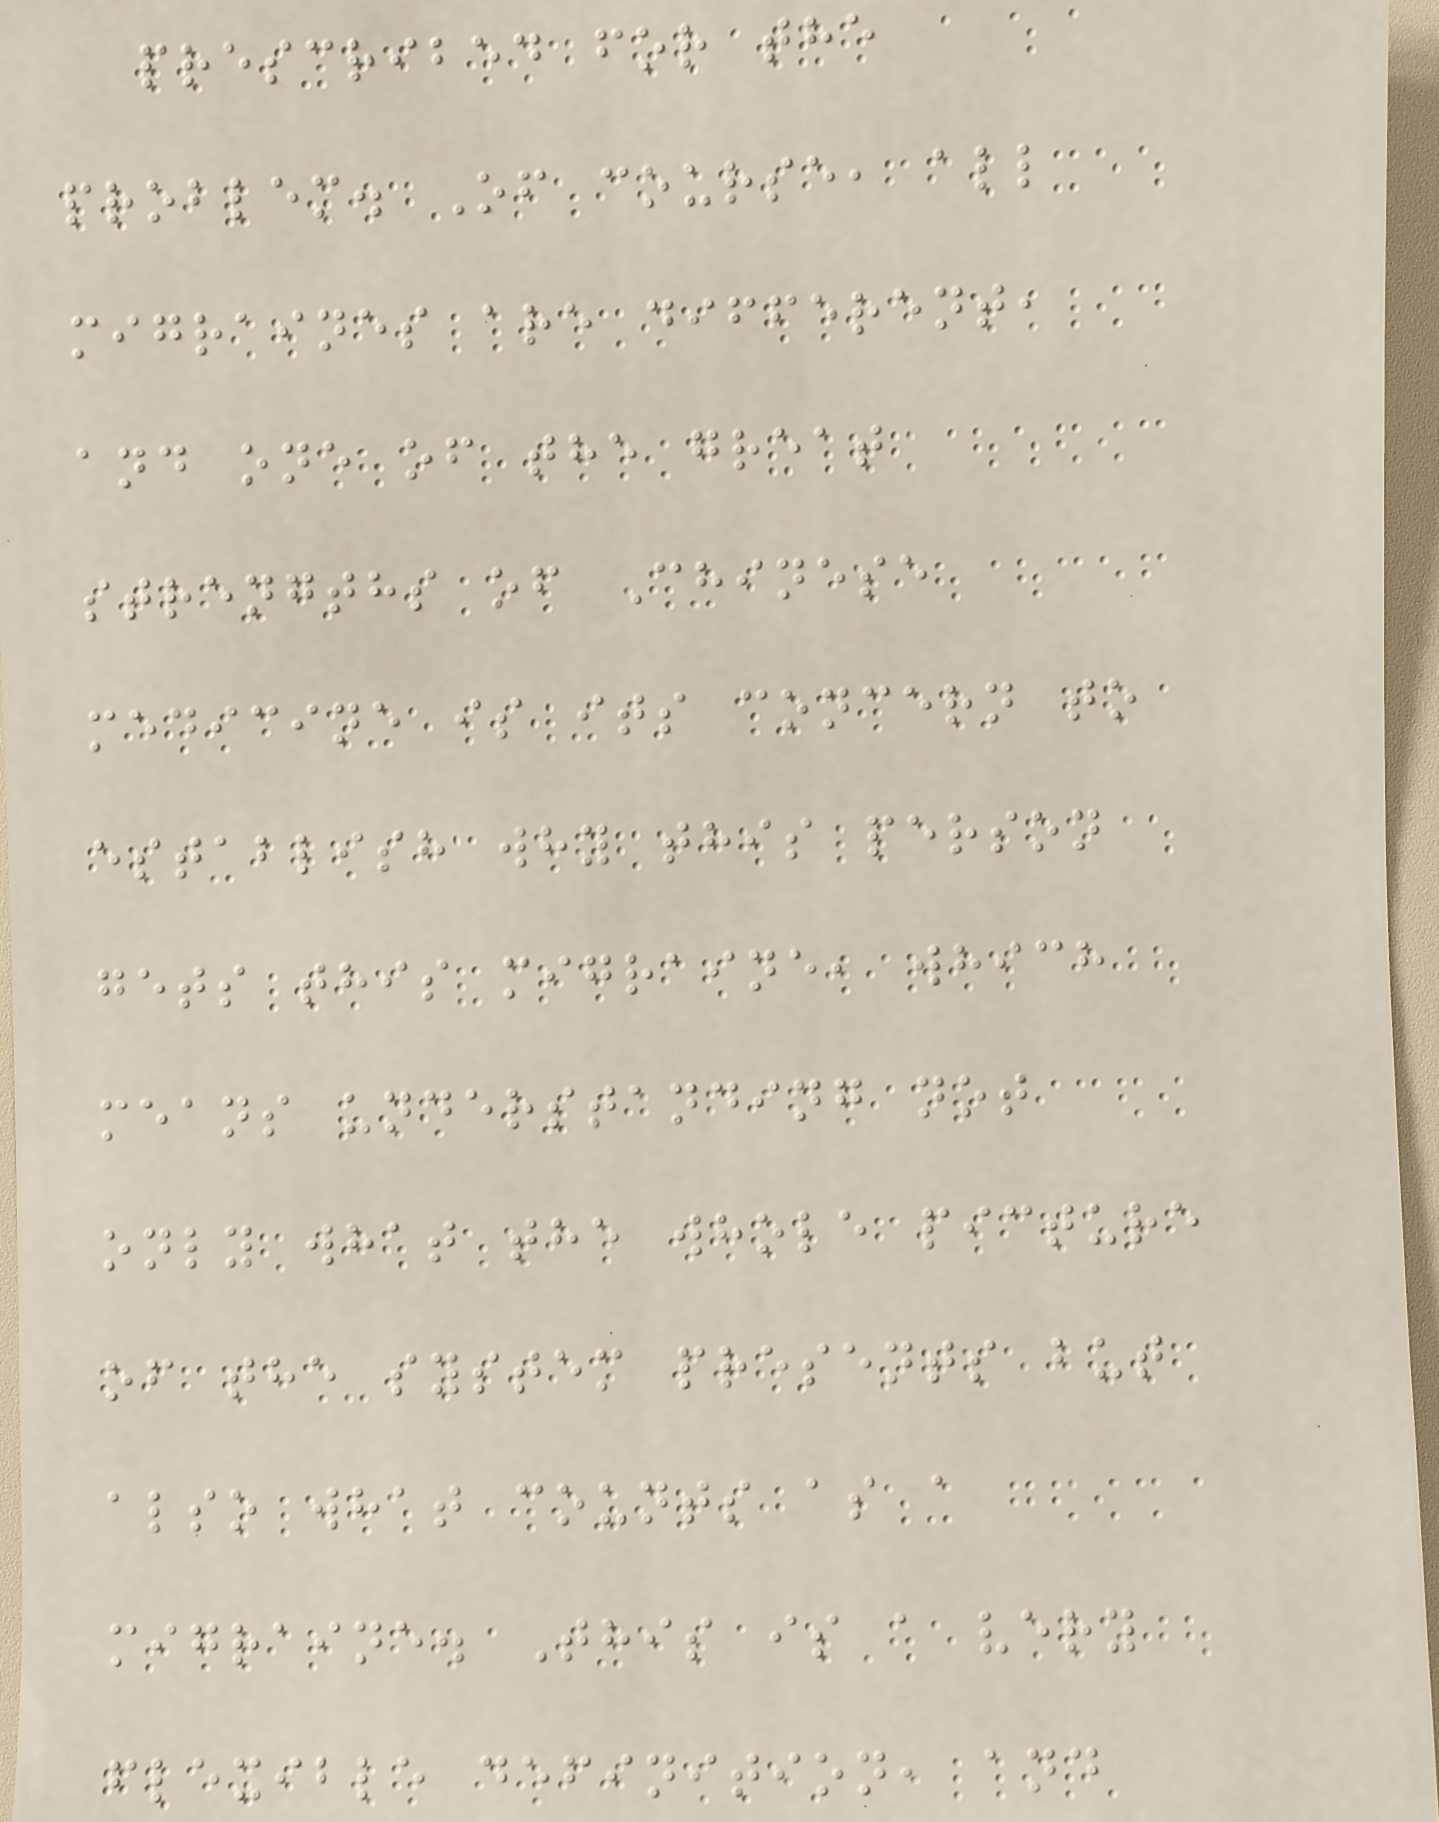prescribed for the
problem. Of course, all
migraines are different,
and one of the great
strengths of Chinese
medicine is its concern to
establish why this person
gets this migraine, which
means understanding not
only what the whole picture
of the system presents but
also what counts as a
migraine. This is a very
flexible definition, and
